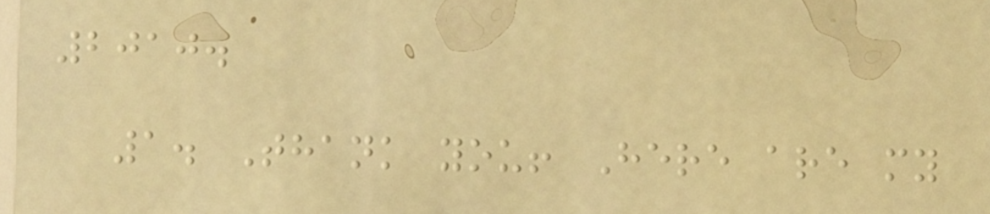2010.
1. Thank you! Here are my
